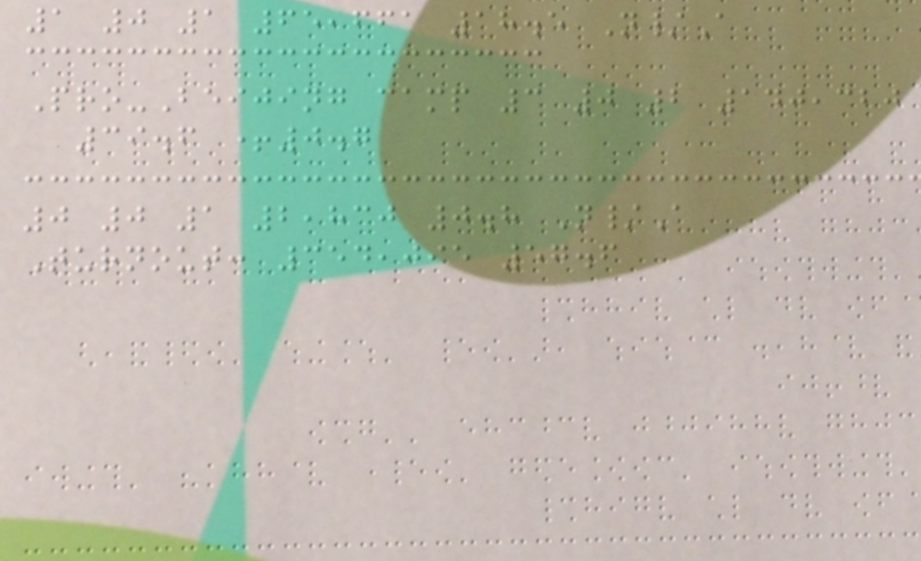1 0 1 65,661 18.5 N/A
Pro-Beijing camp 3 0 2 140,320
39.6 +0.7
0 0 1 2,830 0.8 N/A
Turnout: 354,095 57.6
